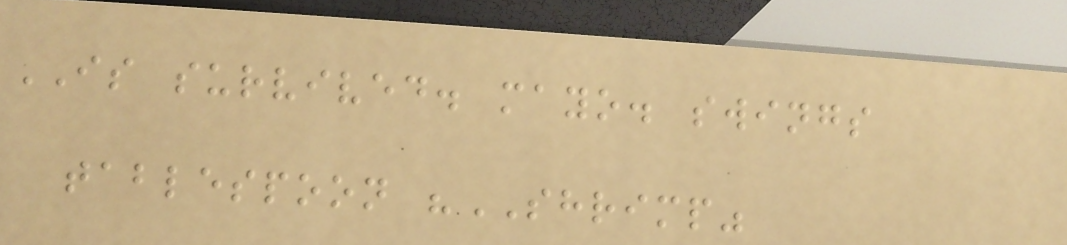IS survived. mayo. swings
tablespoon "SHRIMP"
